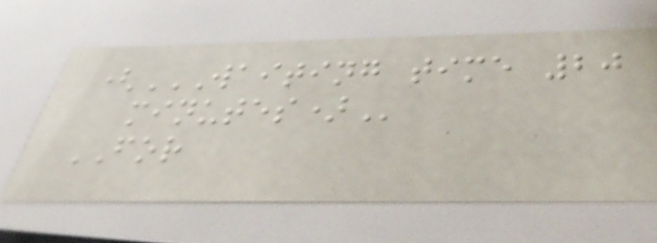(WAITING TIME 20
MINUTES)
FOR
